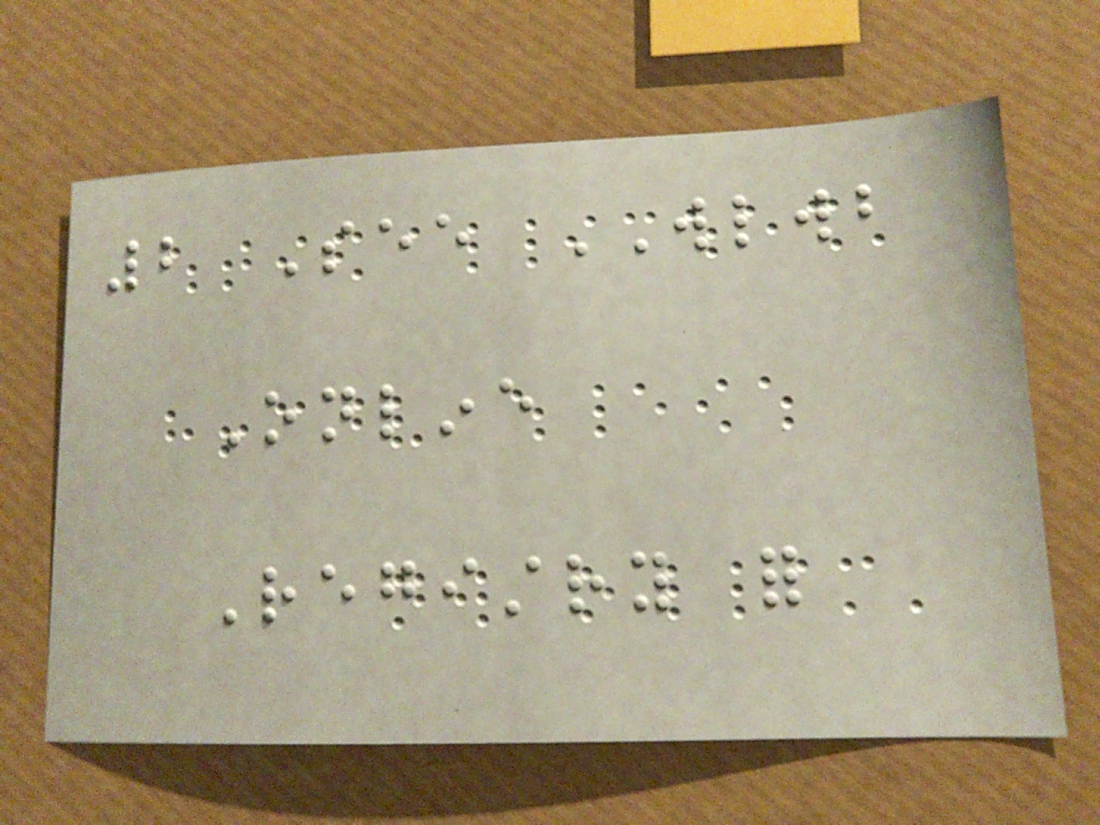2 See WLWB
Online
Registry for
